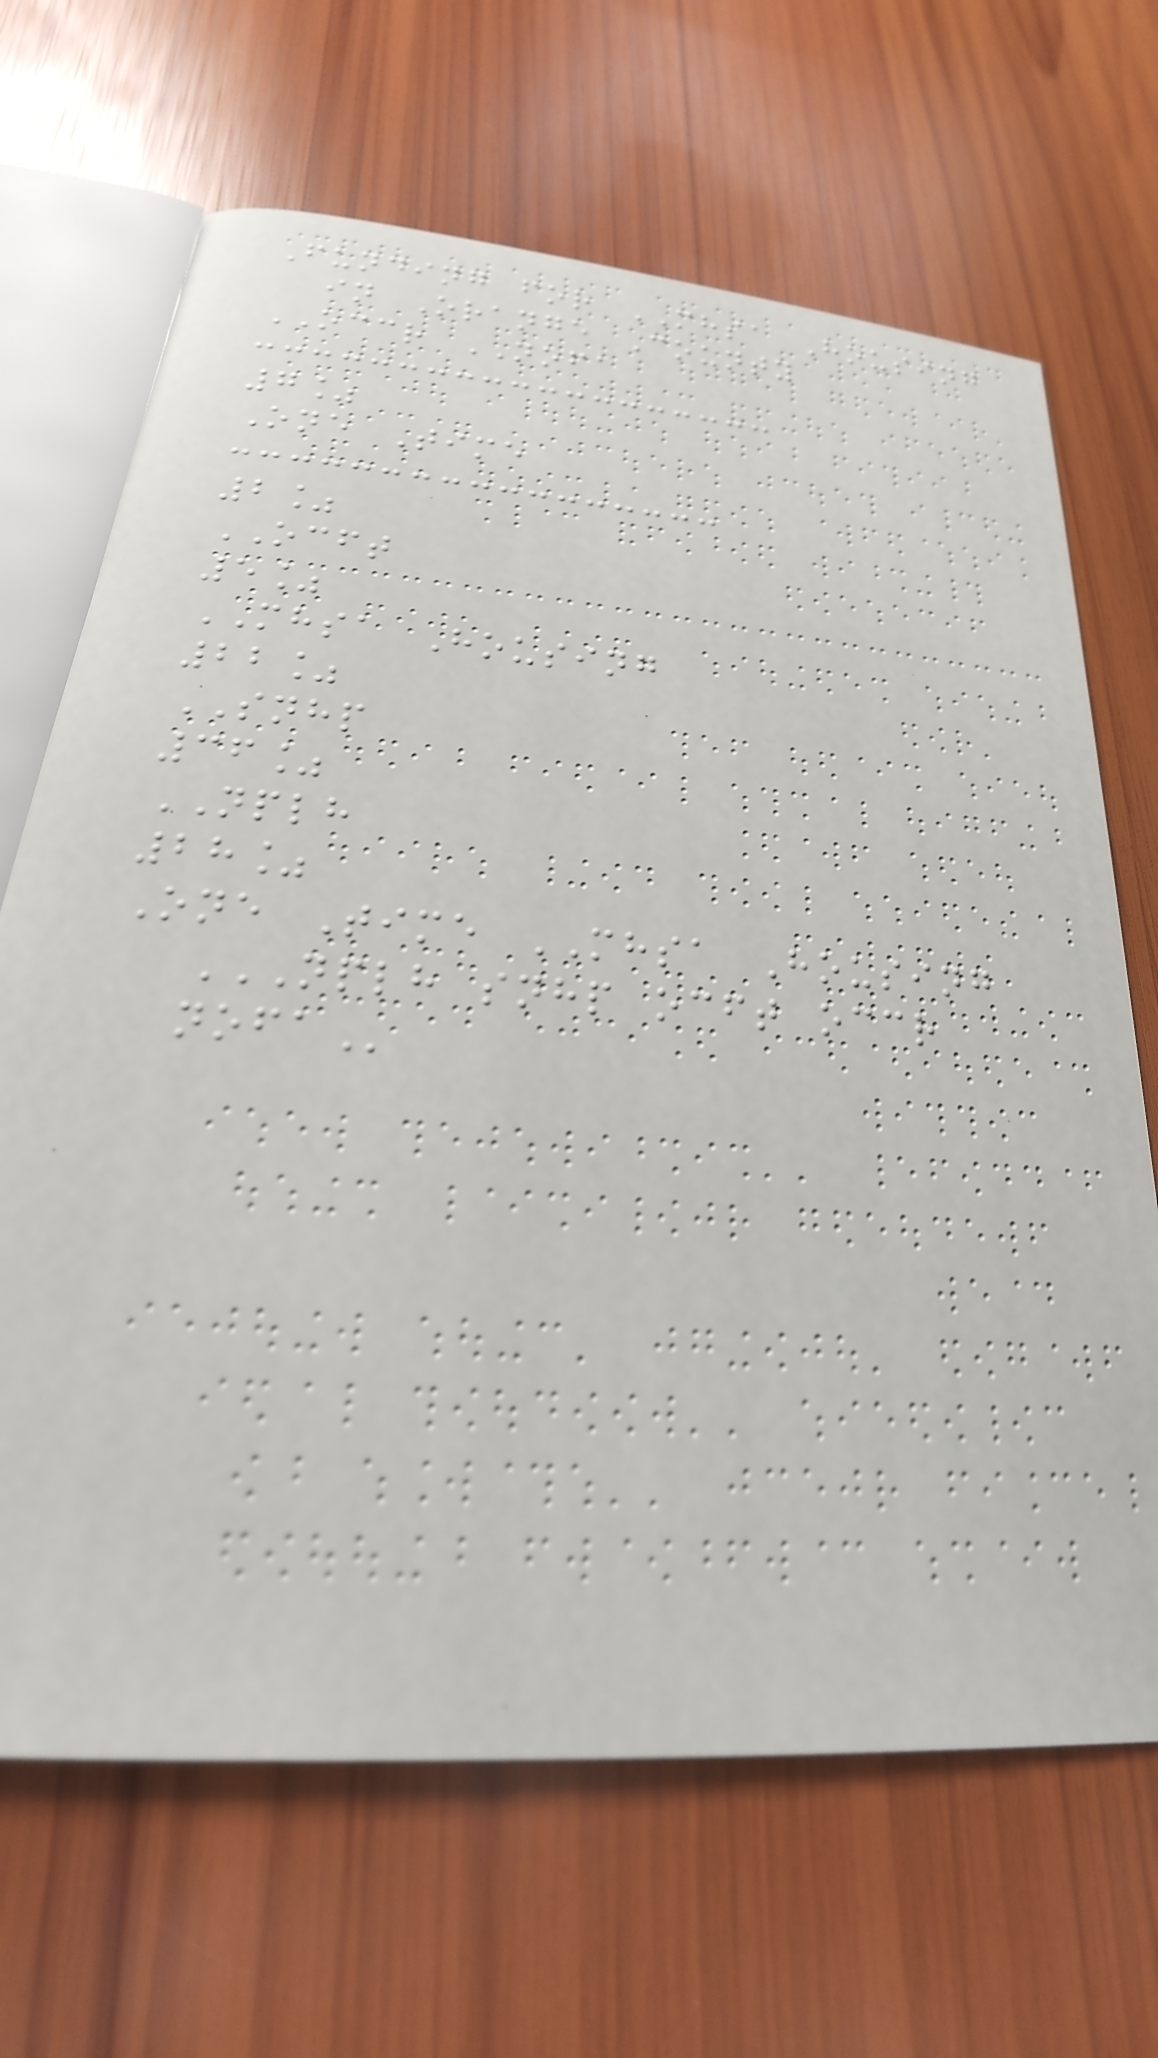Funding for MHSA Housing
in Orange County
OCCR NOFA
7%
One Time
2%
OCFT
5%
MHSA Housing
22%
SNHP
36%
NPLH
28%
One Time MHSA Housing
NPLH SNHP OCFT OCCR
NOFA
